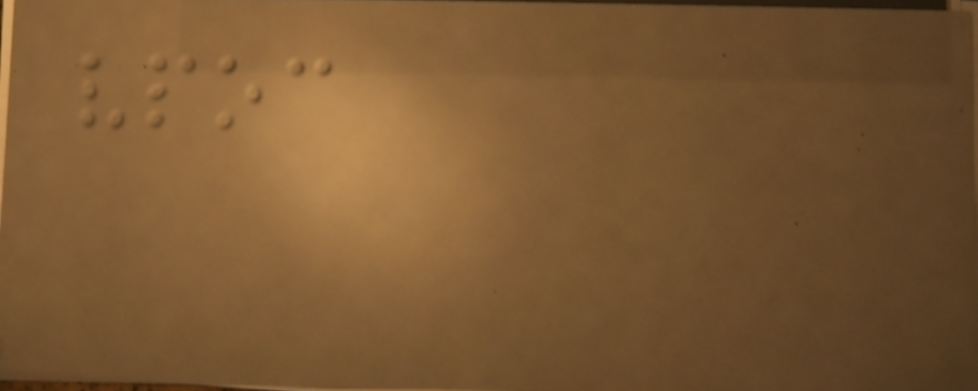vpoc
